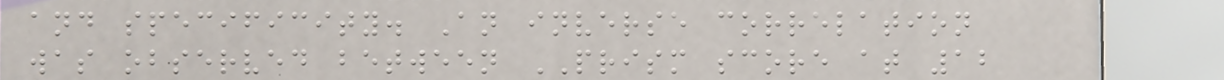and specificity. An inverse correlation
was observed between PRISM score at 12
